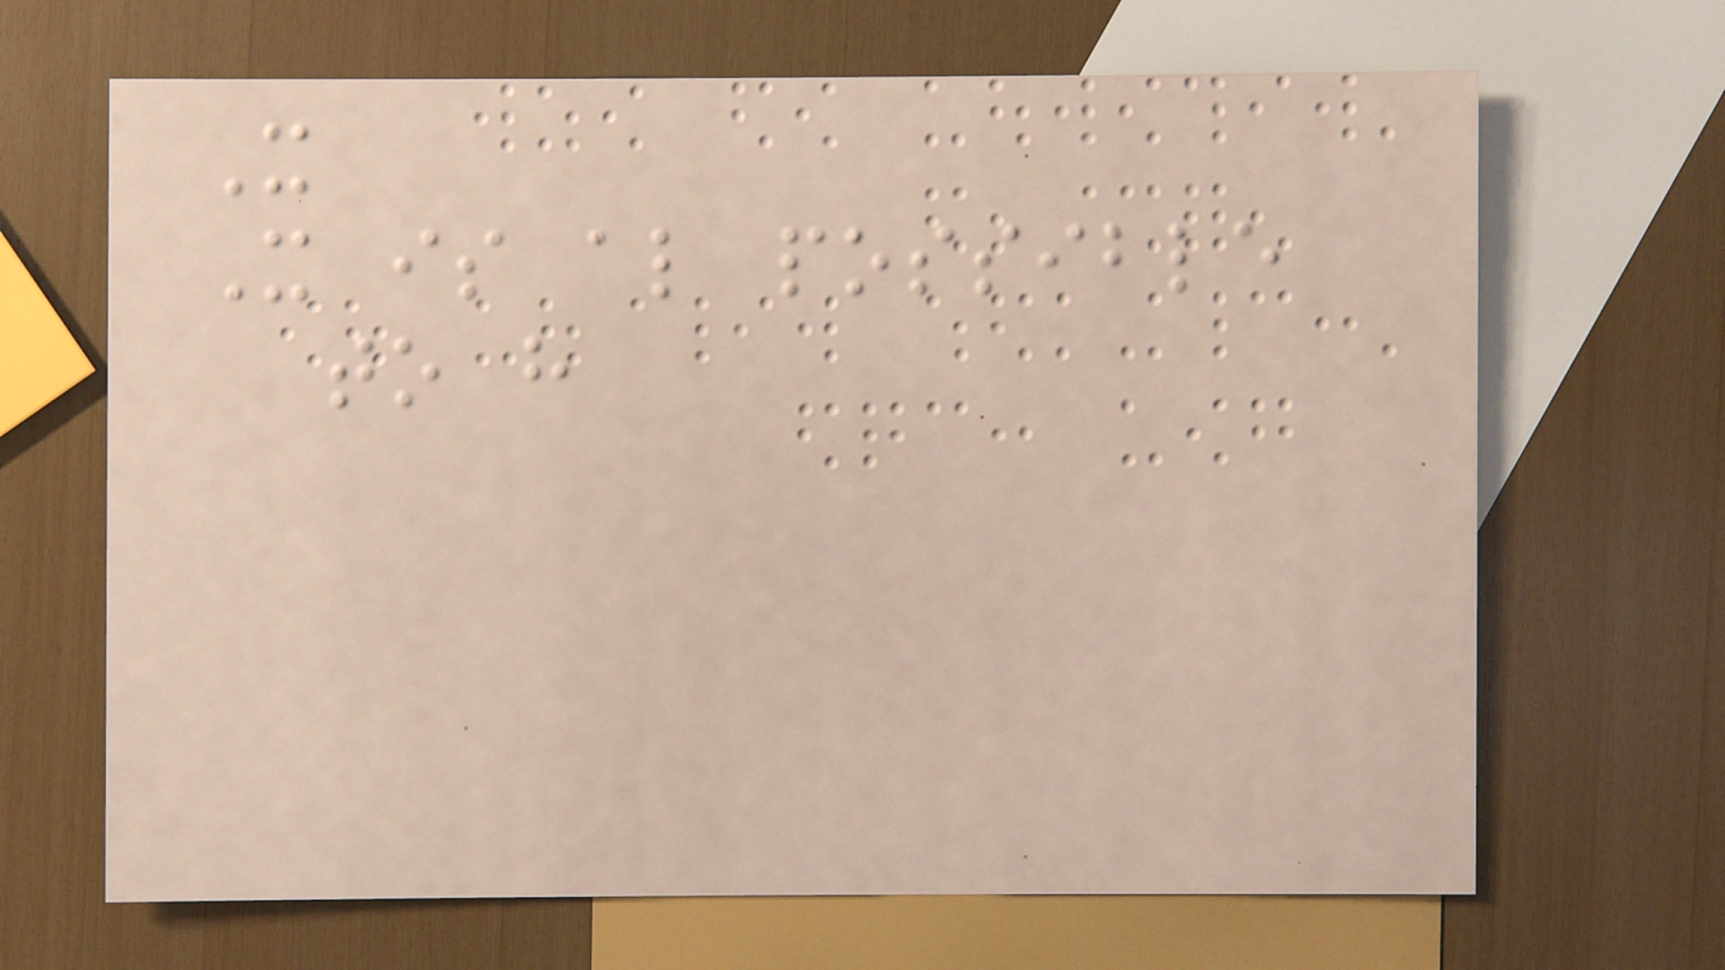It
It is also possible
to have
